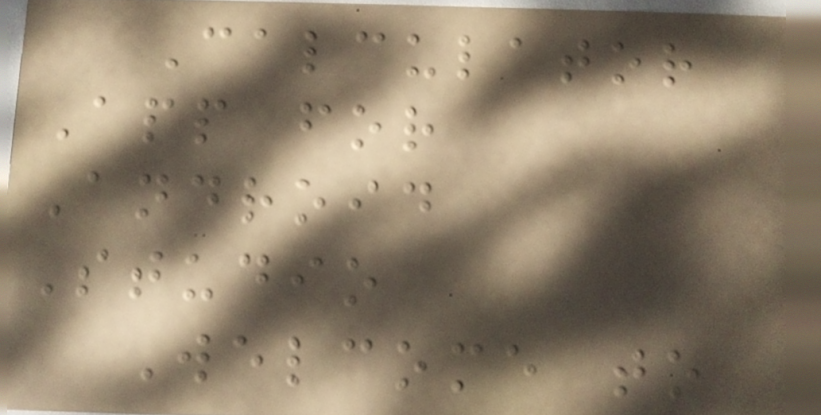Calculator
App for
Android
Studio
Welcome to
